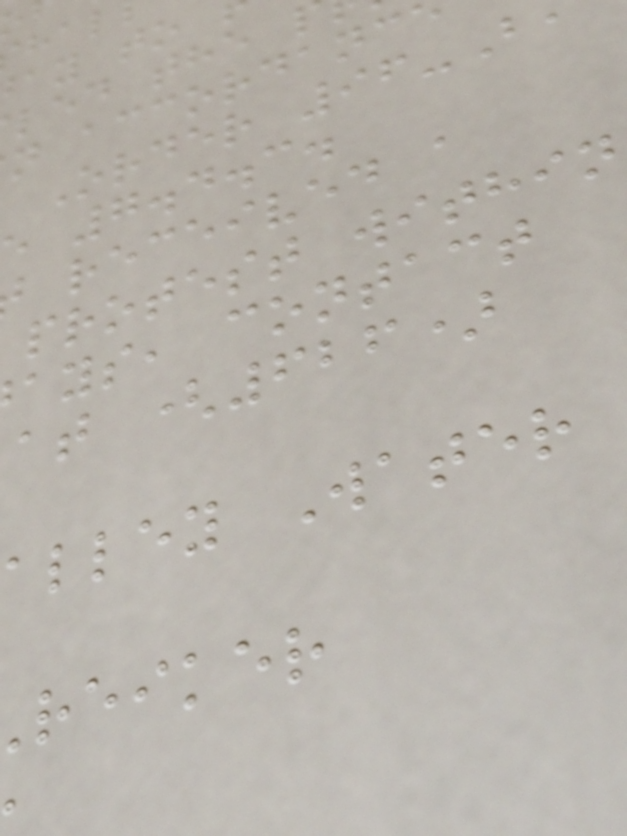led the
n accordanc
Order 96-B
7.4.3.
received a
protest within
ays, contact
at (626)
alley Water
reiker
